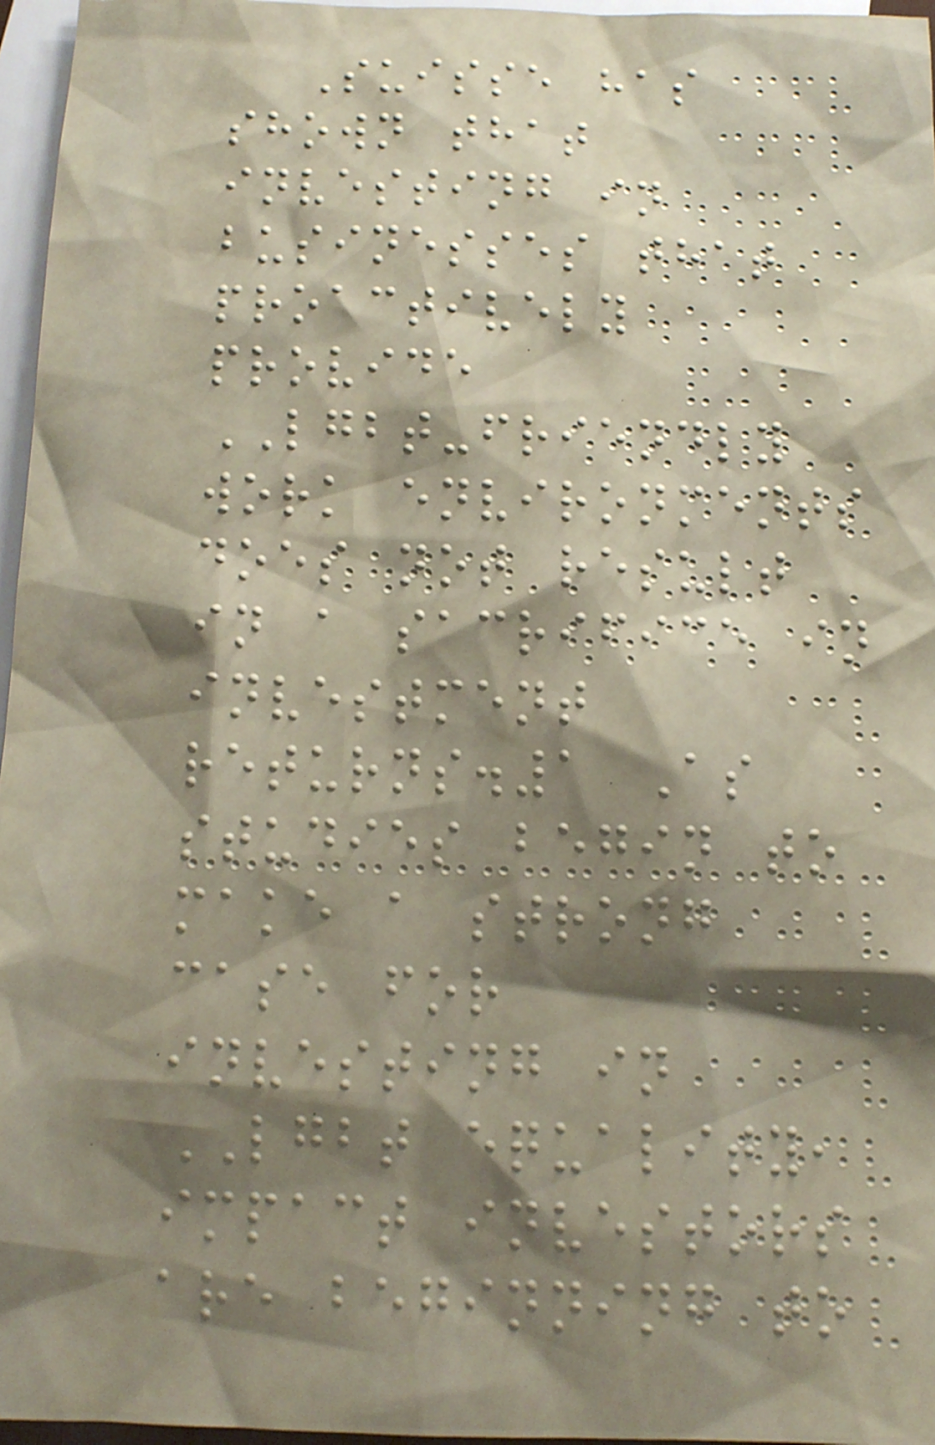Suisse has
shown that
investing in
businesses that
proactively
provide
LGBT-friendly
work environments
does not result
in a sacrifice in
investment
returns.1 As
studies begin to
make a strong
case for
investing in
LGBT equality,
impact investors
are beginning to
